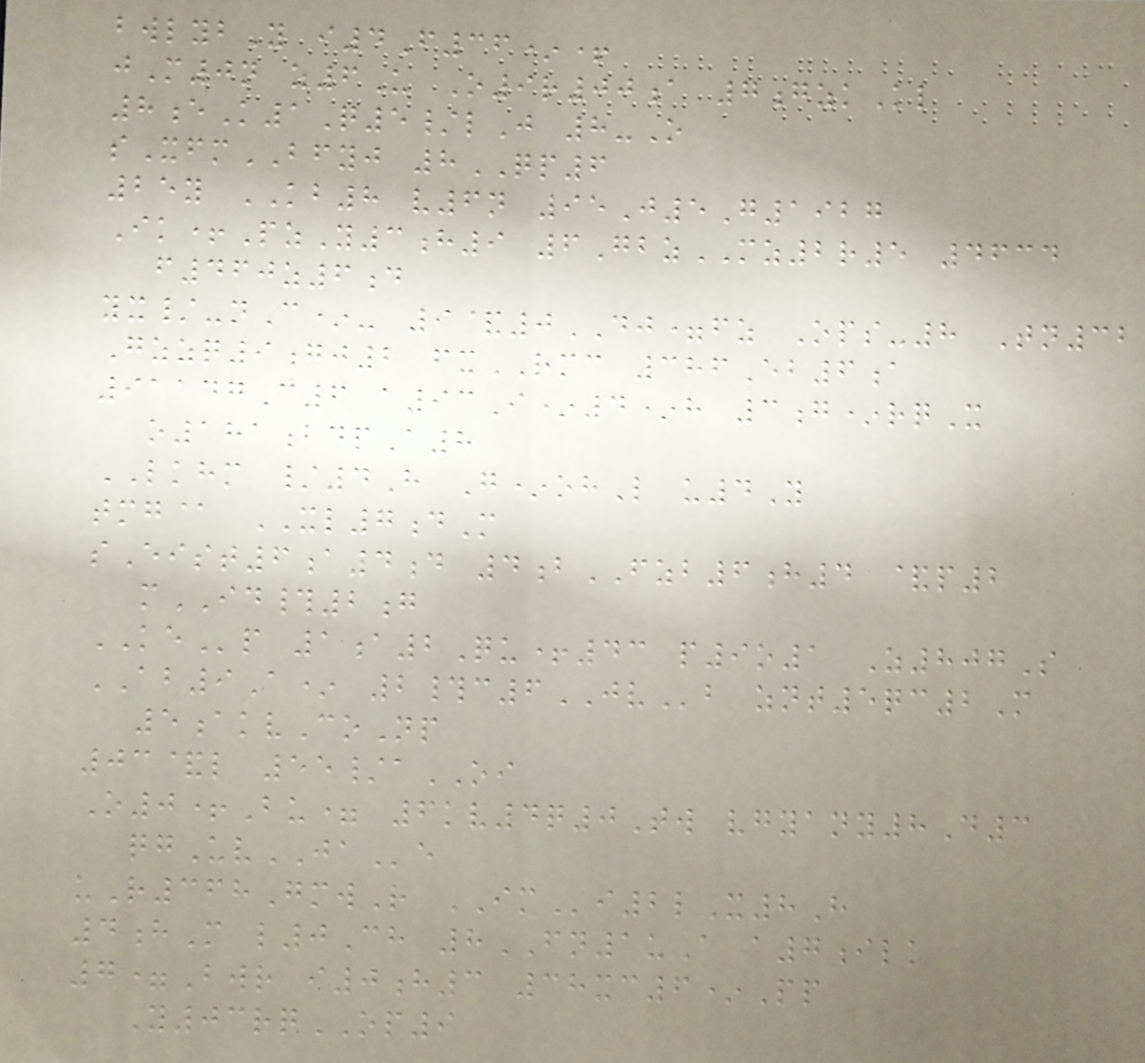bwlybY i4F36*+
jM0n z6U O9r00a 7gzkKl
8eK1Q5/lJ 8-O
sXfmBFYJ 8QP6
25y KB8 v6n 95J5G1927
Ik+PzY3h9 6GbzMZ2r5 4634
f460z6d
yx/-nC*- 9&0DJ=fz Ops-8 Tn32
Gzzq9gj2 fxRMC 386Eb6a
91147C6 a93I*4*h 3g*rqX
o181bdpA8
LKHM /4H G*ohL u4Y
tmg@ XL7dM
sEist6a4d 4bFZB6h4 &p2
mID#2g
KEp 1a2Qu+43 p9o1 Z807S
AB9A* 2#c6JVb znt5qc2M
5akvCoNp
03&l 55/aOI
O0+Bu= 6kv4q0Tw vgyany8D3
qgUvJAe
uR368GmwR IMi2lX8H
4hM l0Ch 8FN1uA a7ilk
7=Bwr i0h3 38xc6*Pp
Y03rqOP9
